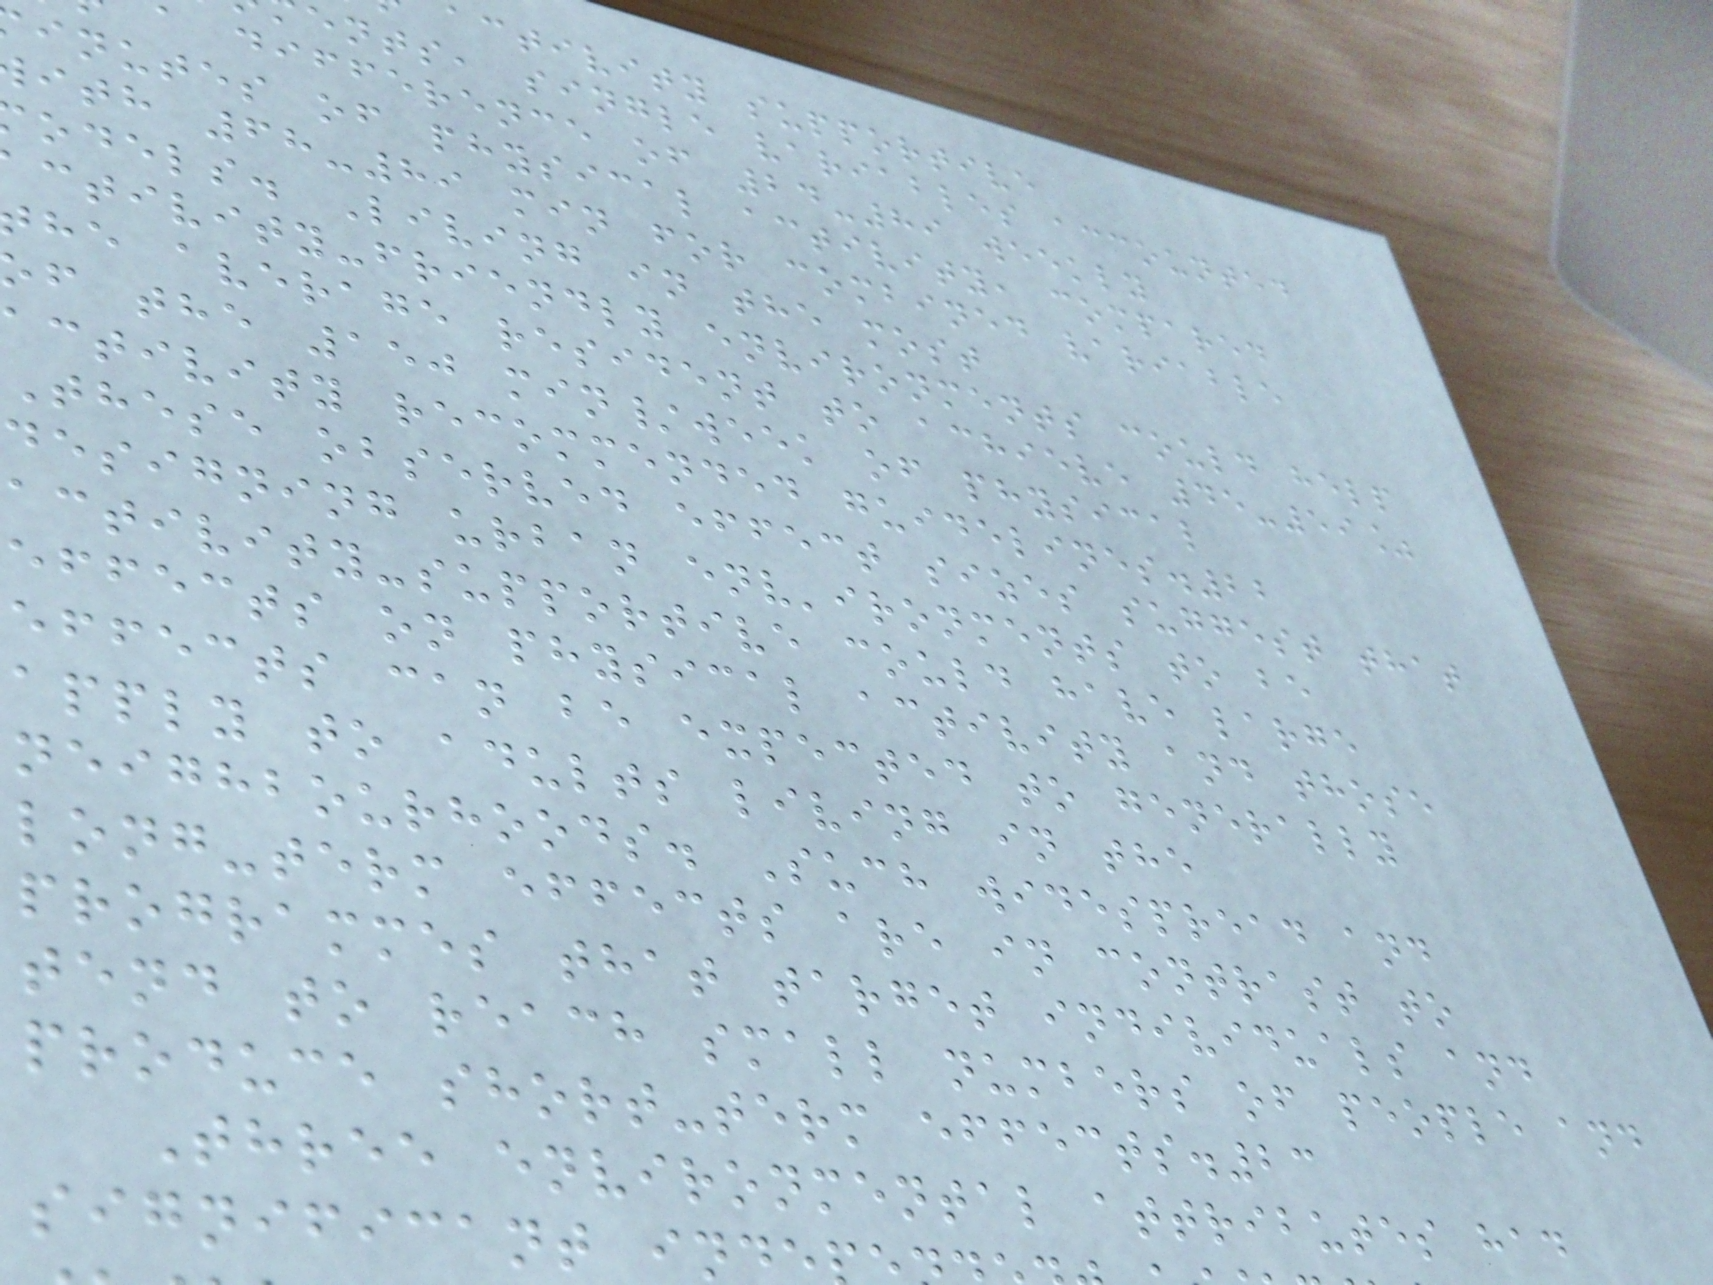activity supportive
ents, single variables accounted
a difference of 24-89 weekly
inutes of physical activity, compared
ith 68-89 min for combined variable
odels. Living in the most
ctivity-friendly environments could help
he average resident to achieve 45-59%
f the 150 min/week of physical
activity recommended guidelines.22
These observed effect sizes suggest that
designing urban env'ironments to be
activity-supportive could have large
effects on physical activity and those
effects can be expected to generally
apply to adults living in the
neighbourhoods. Such widespread and
long-term effects are in contrast to
programmes that target individuals and
tend to reach small numbers of people and
produce short-term effects.23
Three environmental attributes had
significant ind
